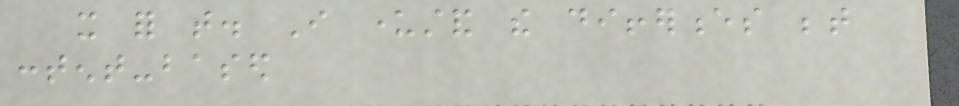it for that. I understand the differences between
content-based
